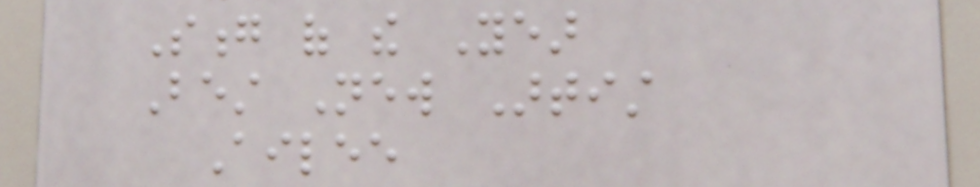Song of the Year
Best New Artist
Ailee
